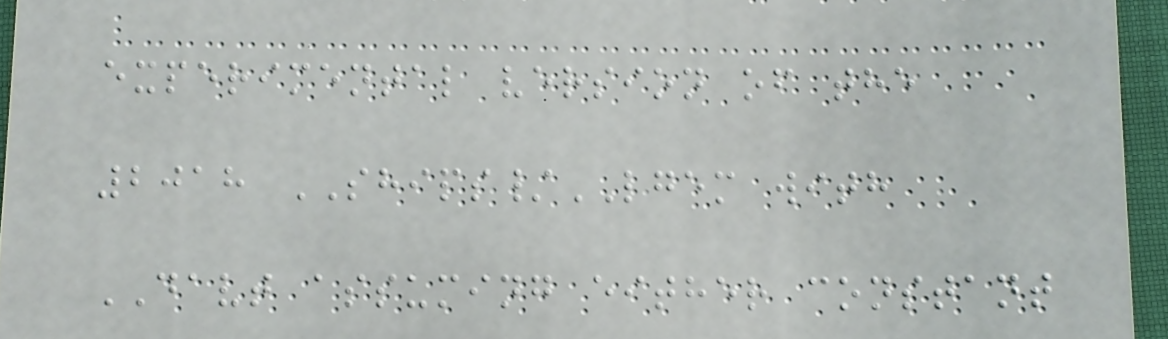experimental version of the
2018 SHIPS/LGEM with
DAVT assuming either constant
